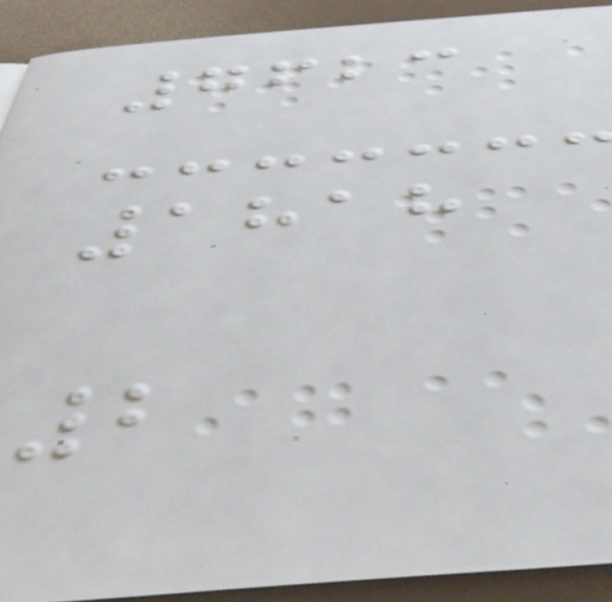7623
1818
2
